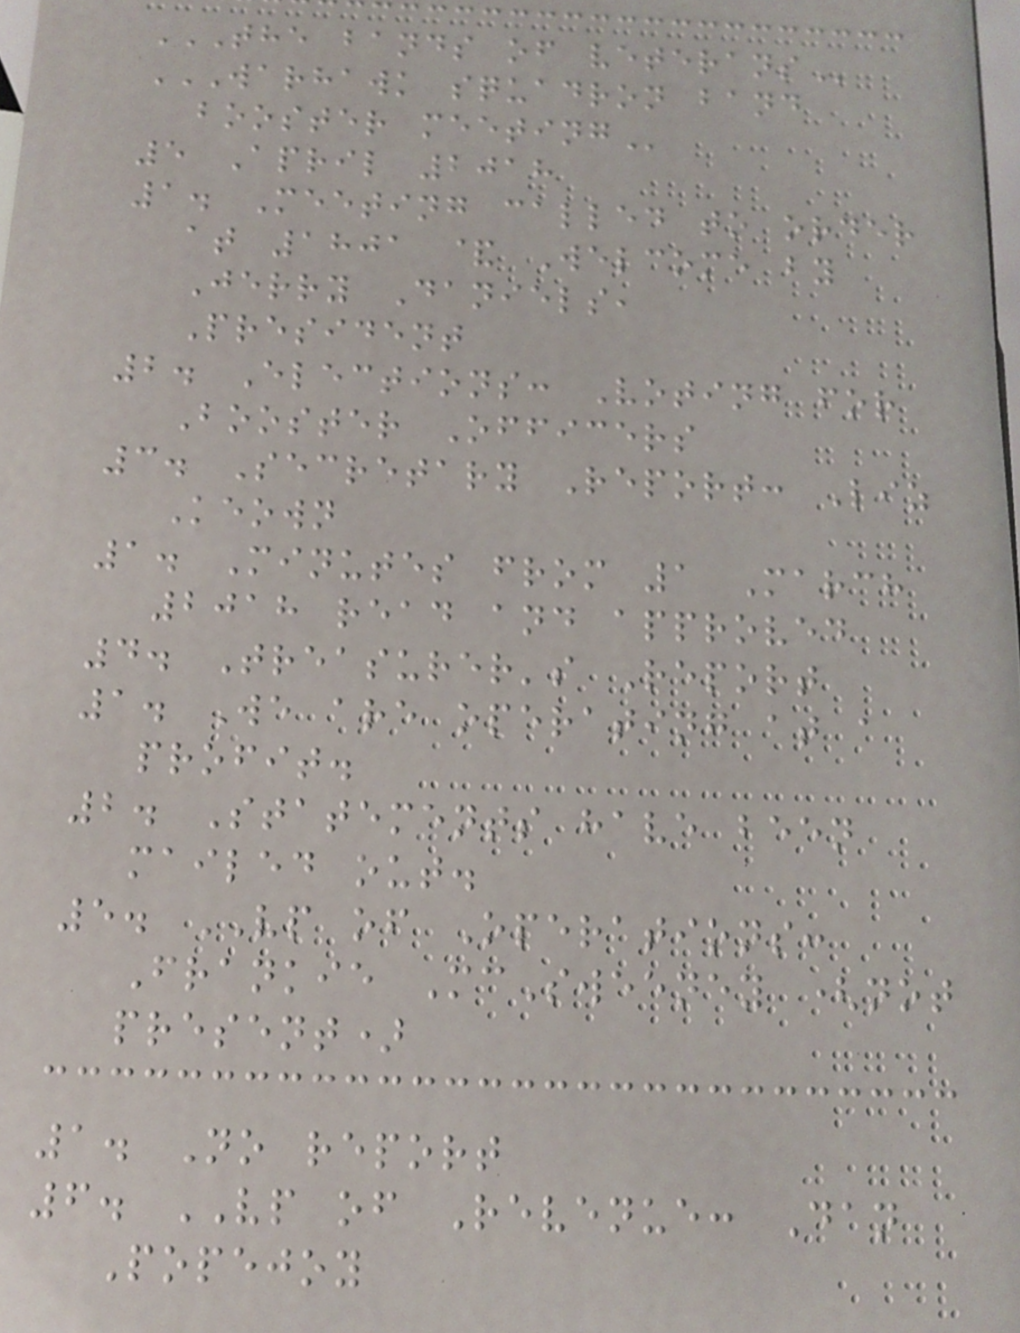THE BANDS OF VETERANS
WARHAWK SQUADRON BAND
BOOSTER MEETING
5 April 2018
1. Meeting called to order
at 1801 & Welcome by
Jerry Daniels,
President
2. Elections: Voting for
Booster Officers
3. Secretary Report: Liz
Keown
1. Minutes from 1 March
2018 read and approved
4. Treasurer's Report
1. We are operating at a
profit.
2. Statements have been
mailed out.
5. VP of Operations:
Frankie McSweeney (not
present)
1. No report
6. VP of Revenue: Dan
Popejoy
